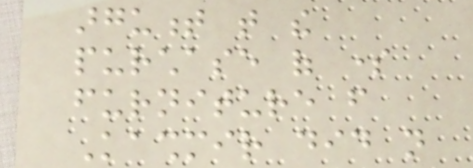argument that the
purchase of some
furniture from
Kashmir did not
